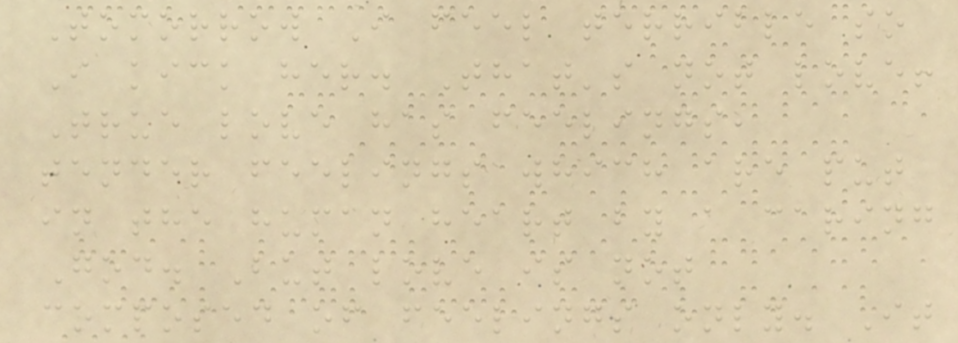Tomorrow I feel terrible so
I kick her. That's not love!
True love has feelings,
tender feelings which are put
in the human heart by a caring
God. But love is not
composed of feelings only. It
